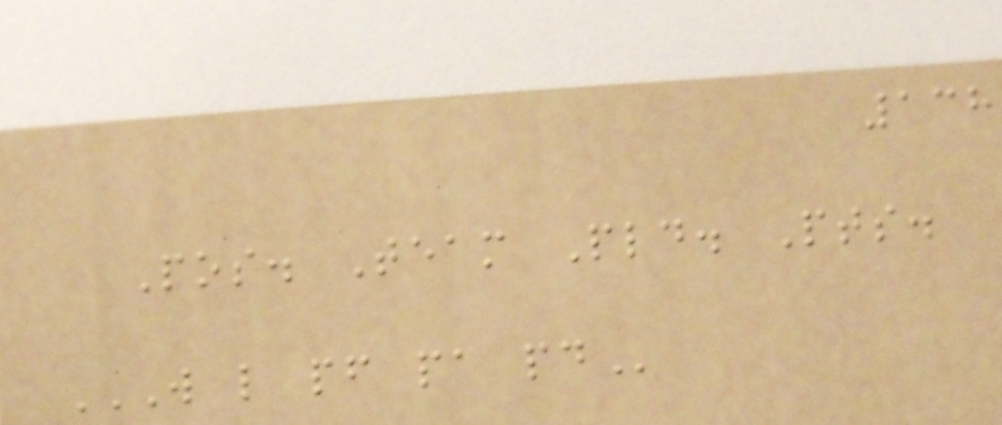138
Pos. Team Pld. Pts.
W L PF PA PD
